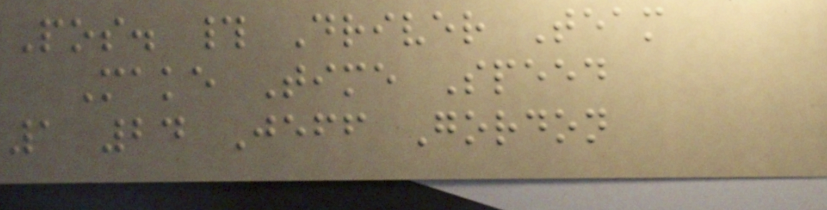Pos. # Driver Team
Make Time Speed
1 24 Jeff Gordon
